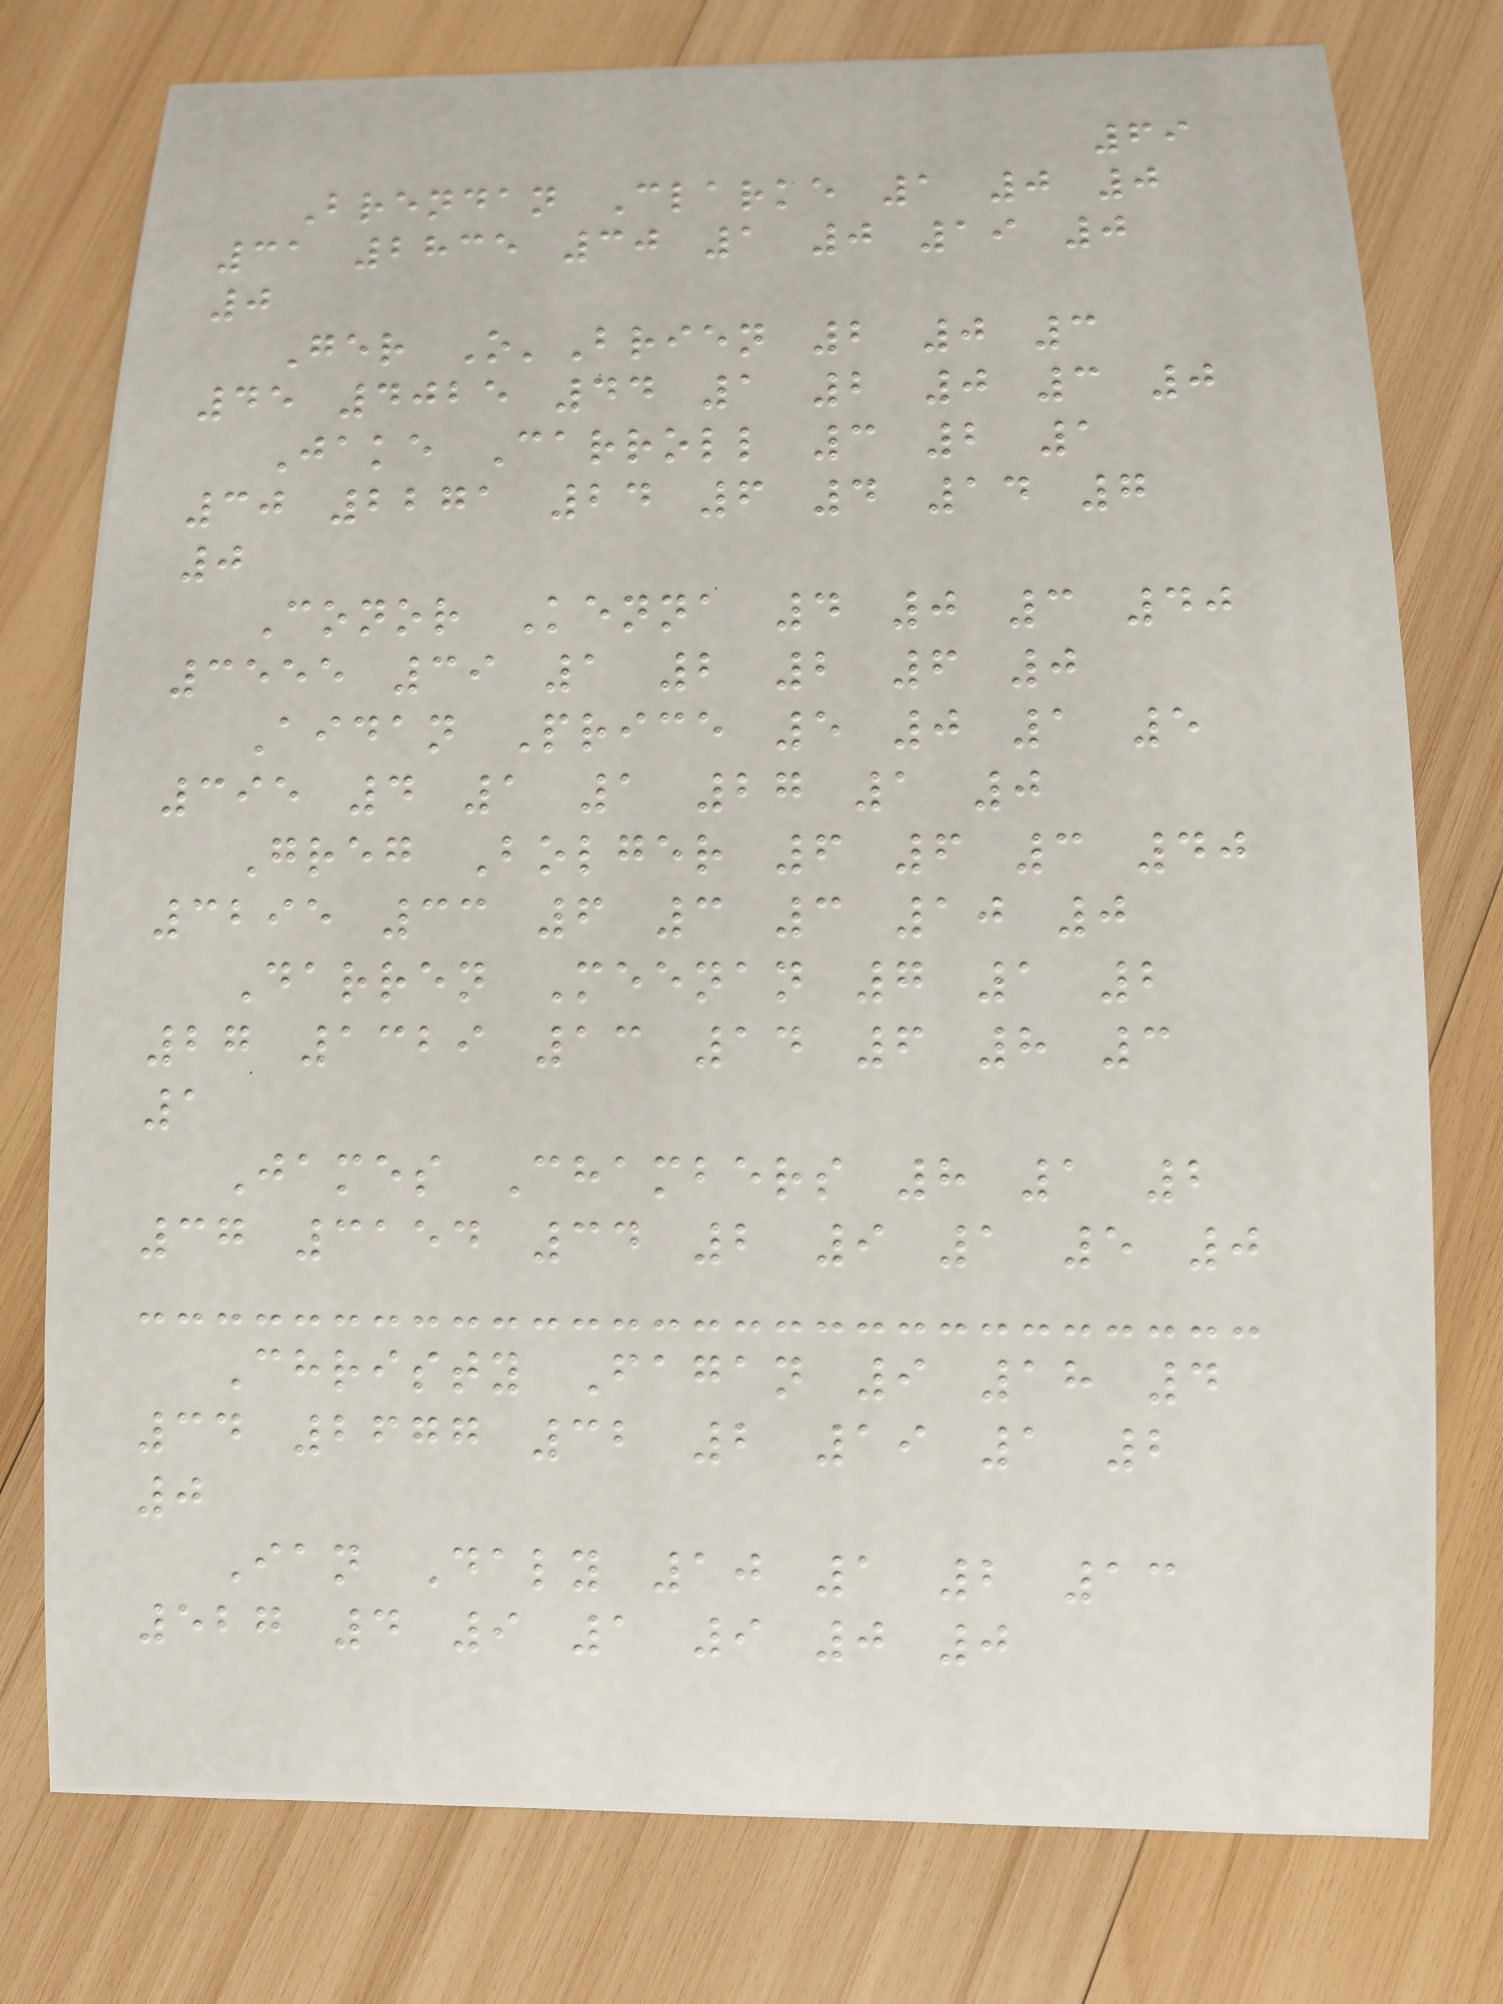69
Brendan Clarke 1 0 0
31 2835 30 1 0 19 0
0
Ger O'Brien 2 0 3
45 4025 44 1 2 0 3 0
Jake Carroll 3 2 1
30 2271 24 6 4 14 7
0
Conor Kenna 4 0 3 40
3555 39 1 2 2 6 0
Aidan Price 5 0 1 5
395 4 1 1 27 1 0
Greg Bolger 6 6 3 40
3295 33 6 3 3 10 0
Darren Meenan 7 1 2
27 1329 13 14 6 8 3
1
James Chambers 8 1 2
37 3154 34 2 9 1 5 0
Christy Fagan 9 18 4
34 2677 32 2 19 1 2
0
Ian Daly 10 1 2 13
527 4 9 1 9 0 0
